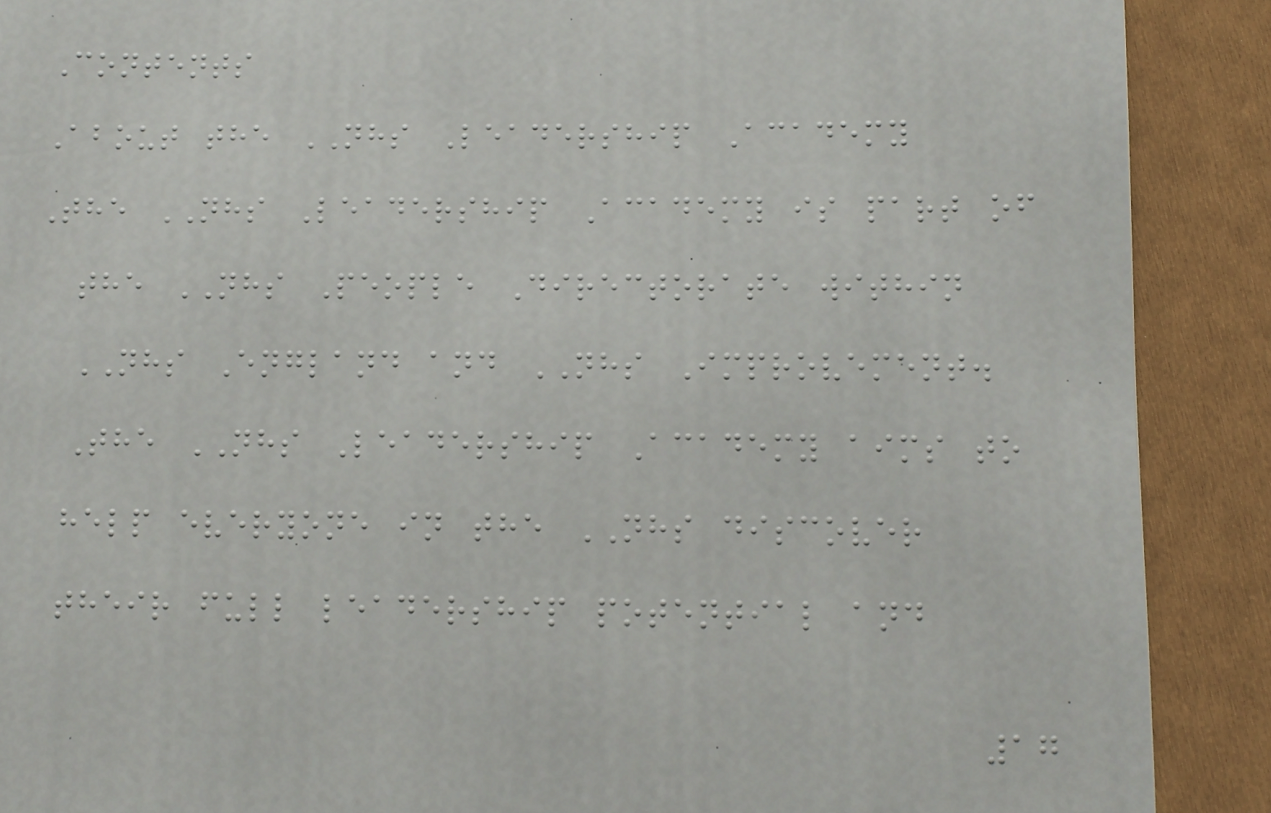Contents
About the NHS Leadership Academy
The NHS Leadership Academy is part of
the NHS People Directorate within
NHS England and NHS Improvement.
The NHS Leadership Academy aims to
help everyone in the NHS discover
their full leadership potential and
17
